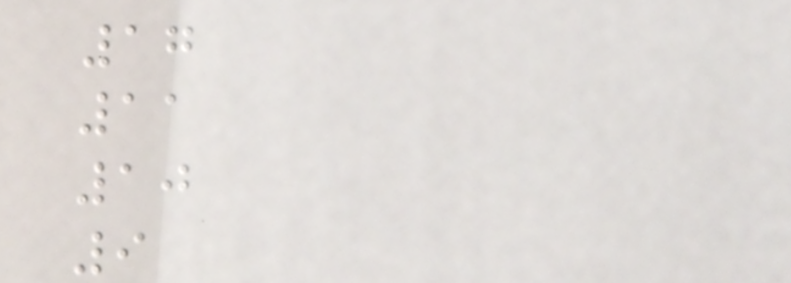17
11
10
9
